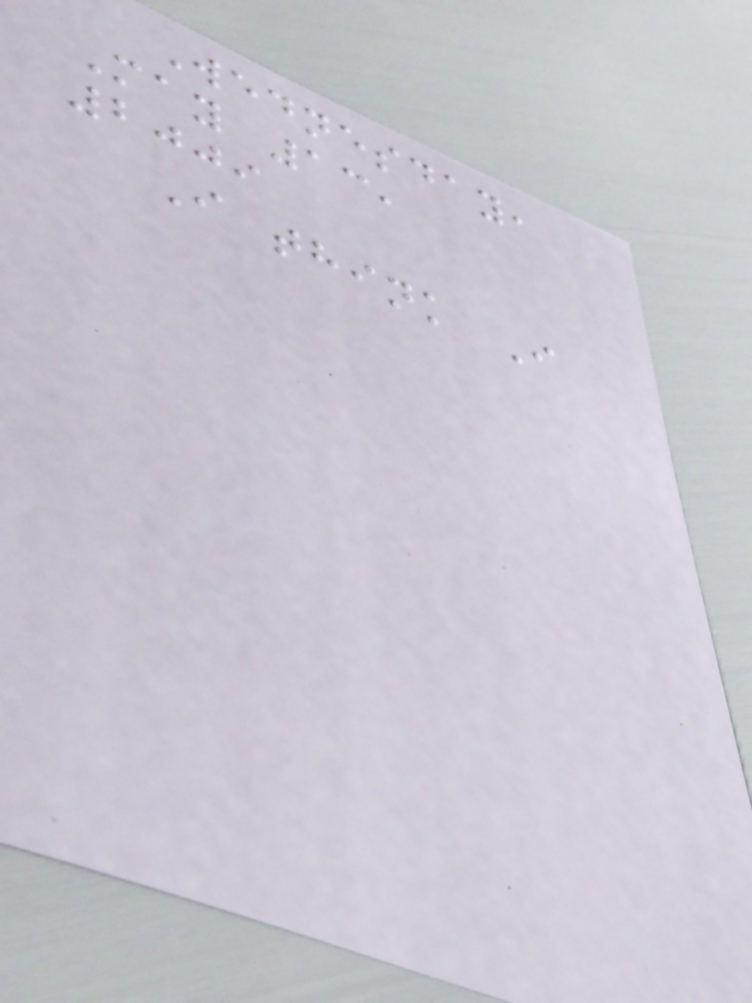Wednesday,
May 13,
2009
I think I
